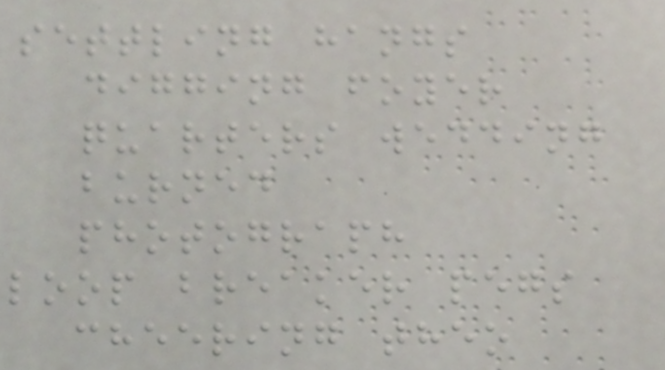settling hangs
digging foyer
quarters wedding
burned
photograph
loop breaker pegs
cheering theo
